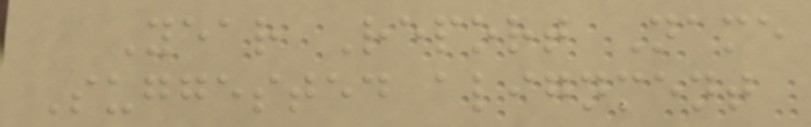Year Report Name
Suggested alignment
